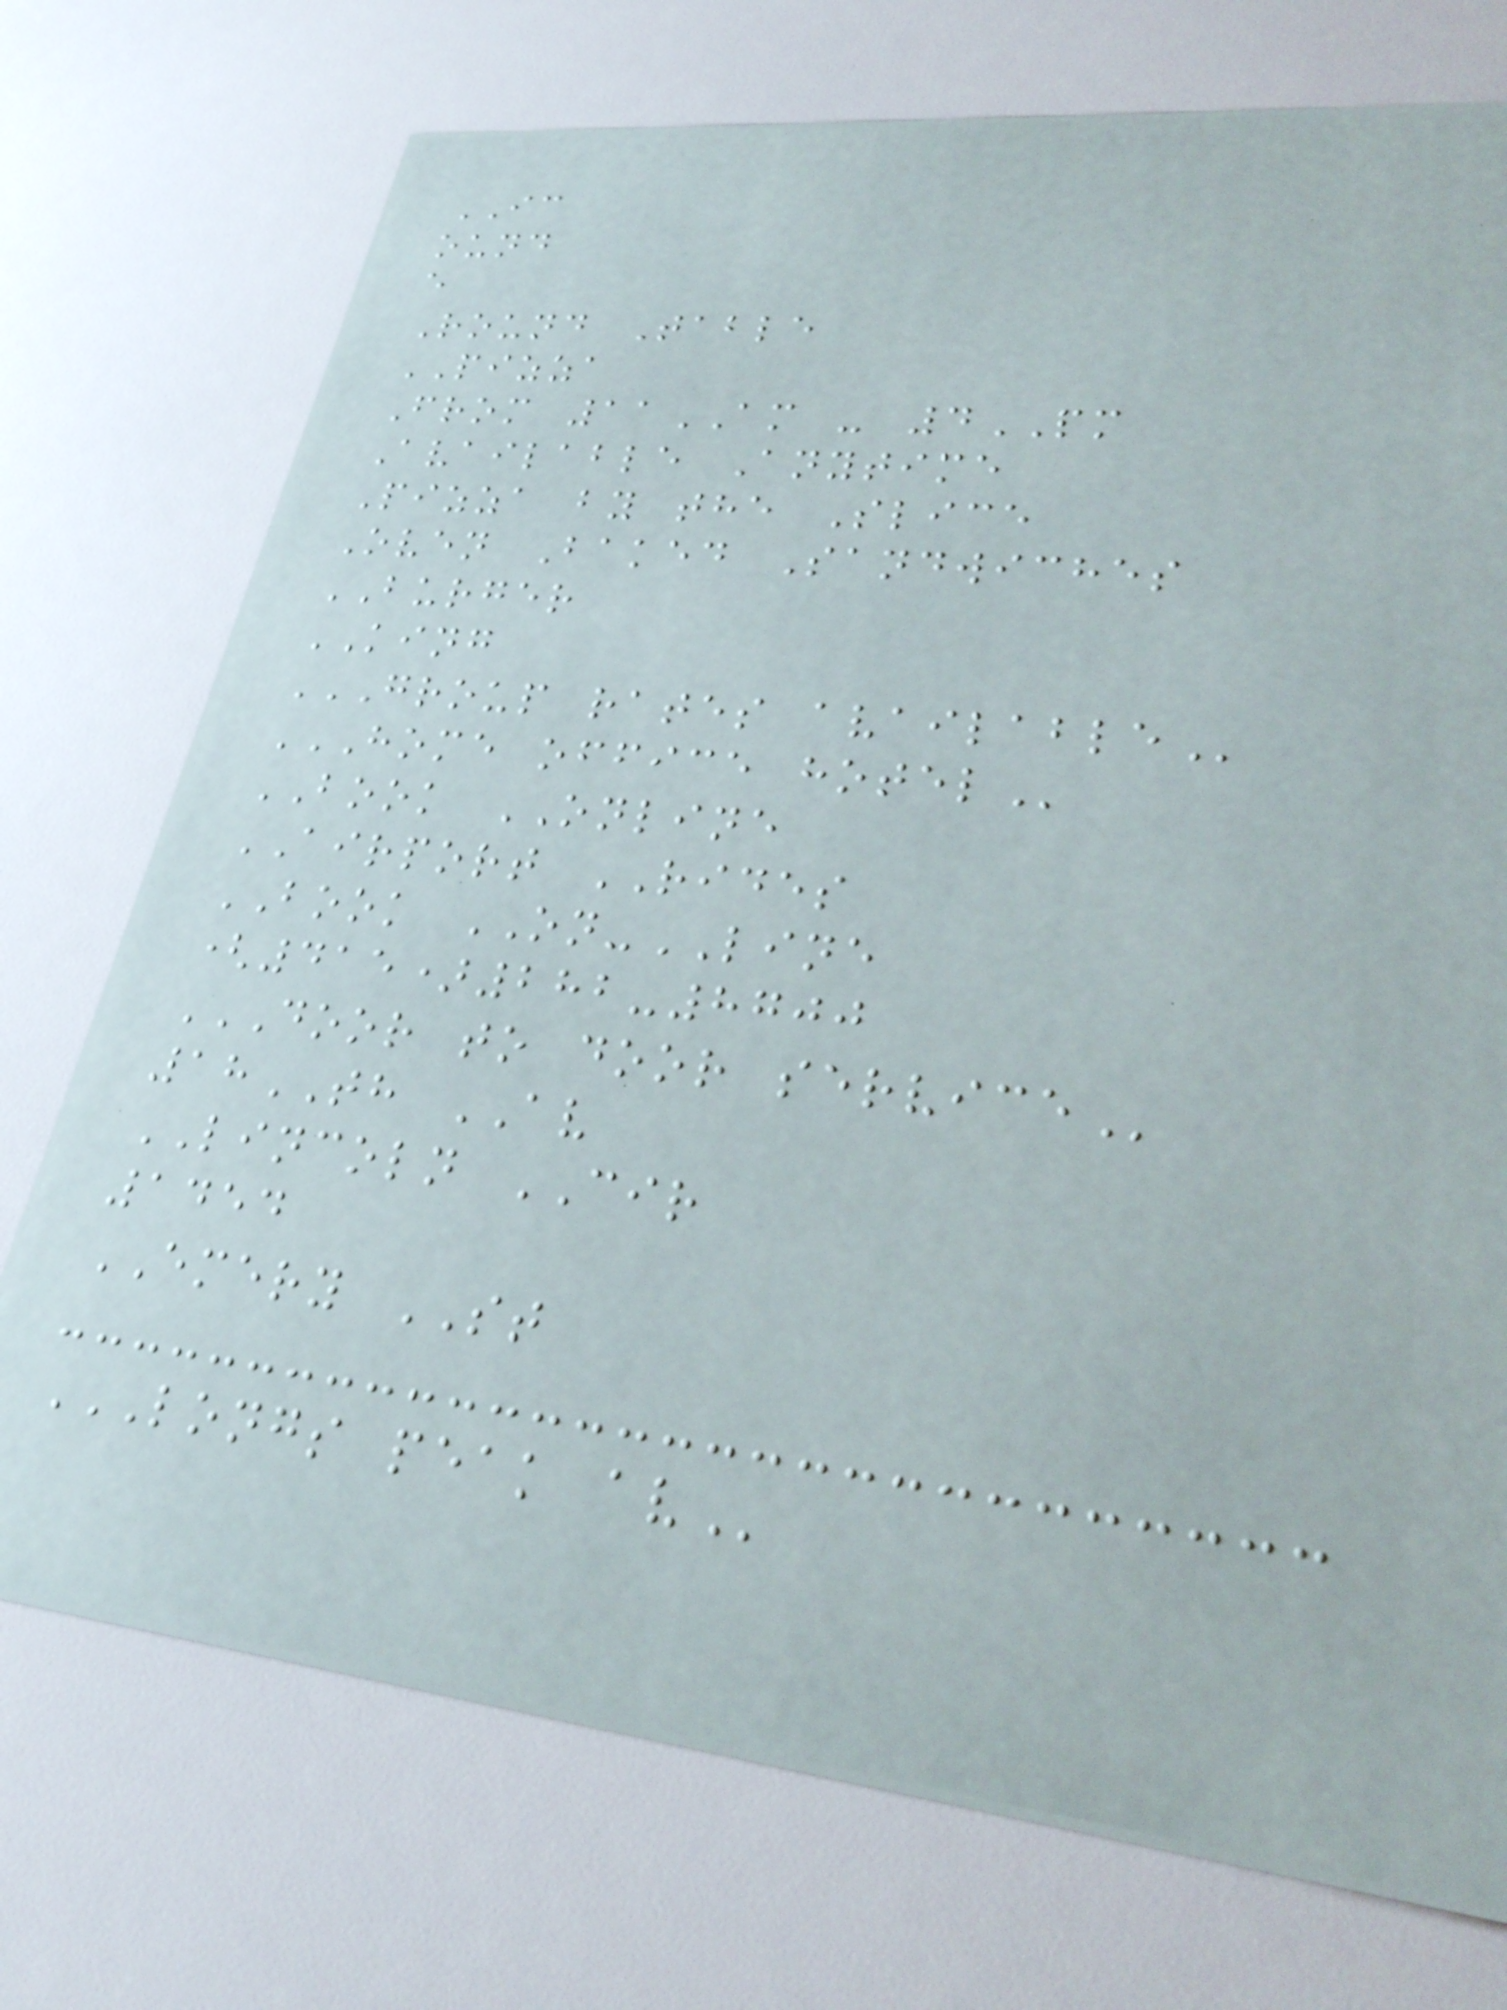IC
ound
e
Round Table
PIZZA
From 11AM - 4PM
Available Anytime
Pizza by the Slice
Oven Baked Sandwiches
BURGER
KING
GROUP RATES AVAILABLE
HOME OFFICE HOTEL
BOOK ONLINE
AIRPORT RIDES
BOOK ON-LINE
(415)282-8700
DOOR TO DOOR SERVICE
18TH AV
LINCOLN CIR
1454
EMERY ST
LONGS PEAK AV
